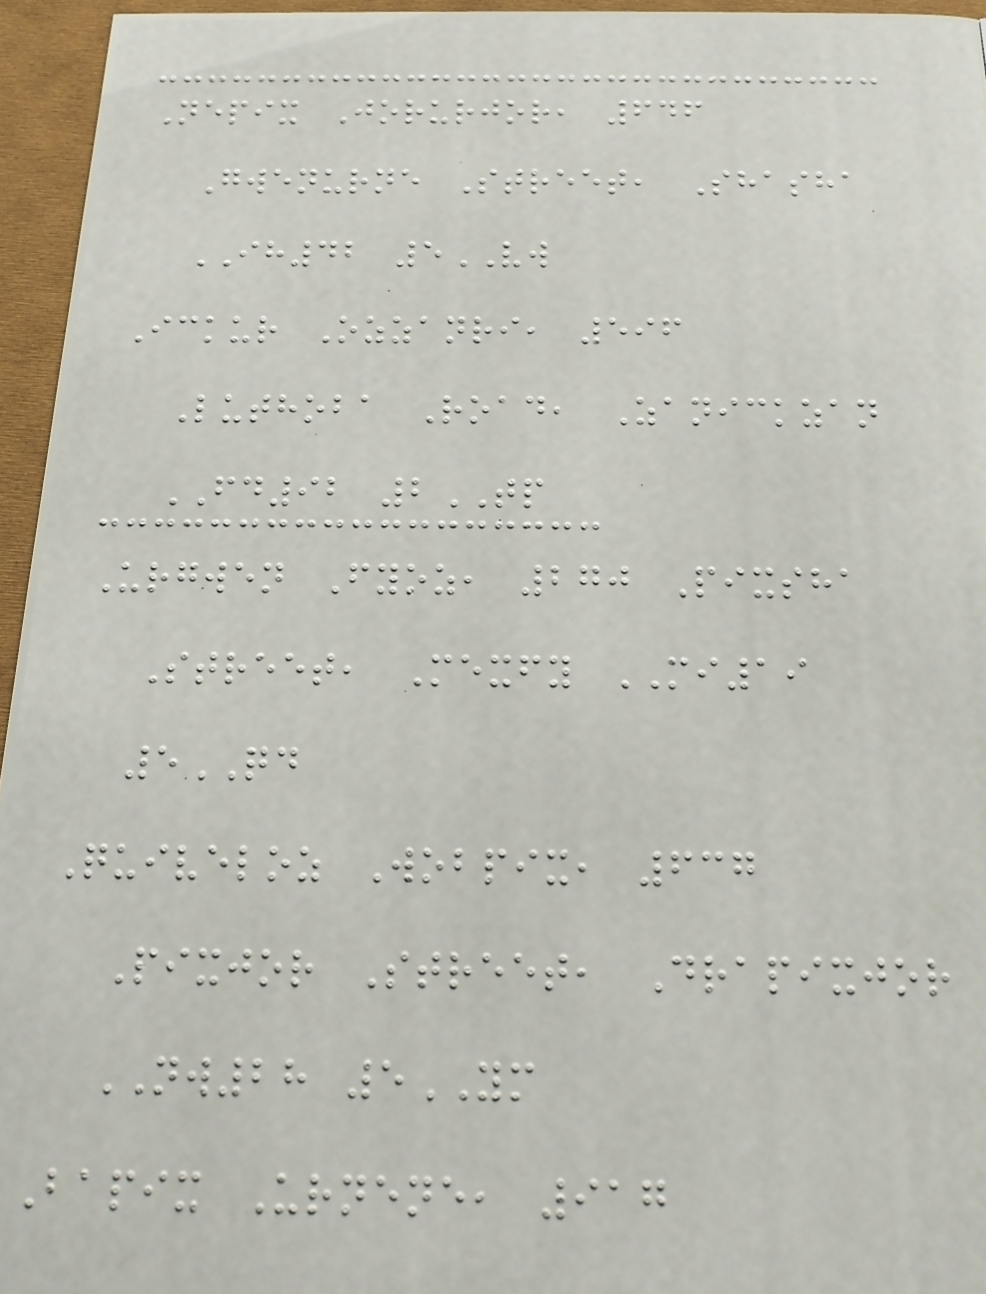Nepix Jorurjor, 646
Gwenurne Street, Shasha
IH42 5VW
Ickur Ozzanri, 596
Luthoba Road, Zanickzan
FD92 2TP
Urgwen Fyoz, 270 Pixsha
Street, Mexfy MI19
5QD
Quiveloz Wobpix, 637
Pixjor Street, Drapixjor
NW28 5YM
Bapix Urnene, 917
